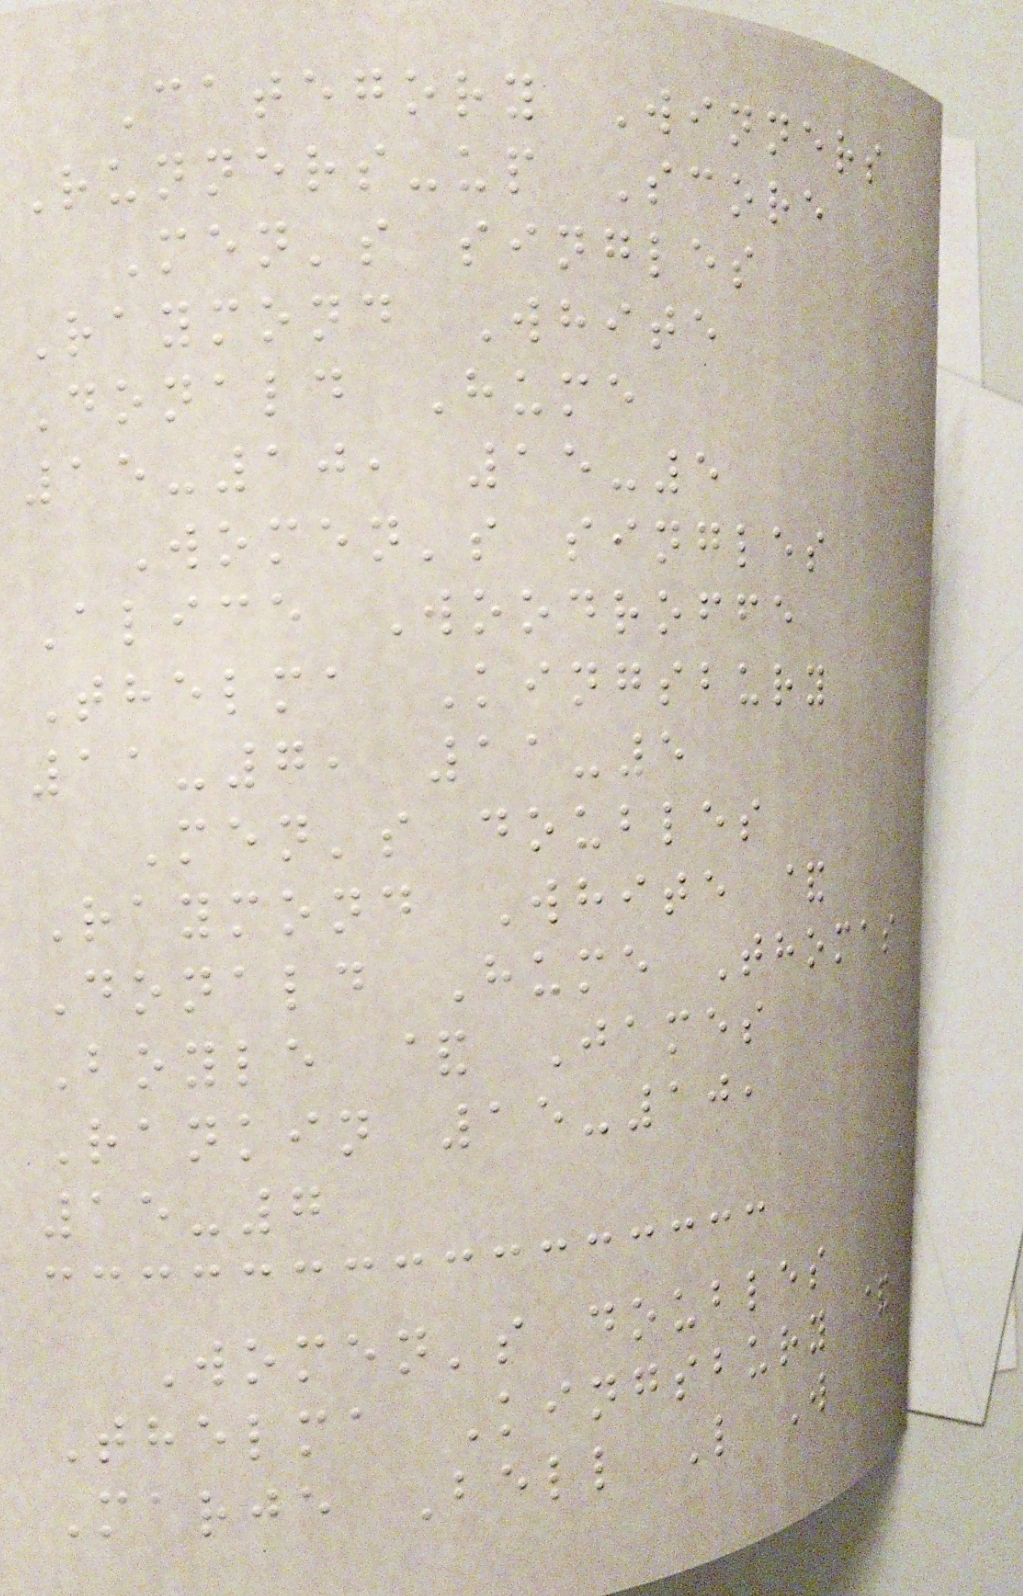Category Winners
Runners-up Score
Men's singles
Raymond White
Donald Hume
15-10, 15-5
Women's singles
Alice Woodroffe
Thelma Kingsbury
11-7, 11-5
Men's doubles
Raymond White &
Donald Hume Thomas
Boyle & James
Rankin 15-10,
15-7
Women's doubles
Thelma Kingsbury &
Marje Bell L W
